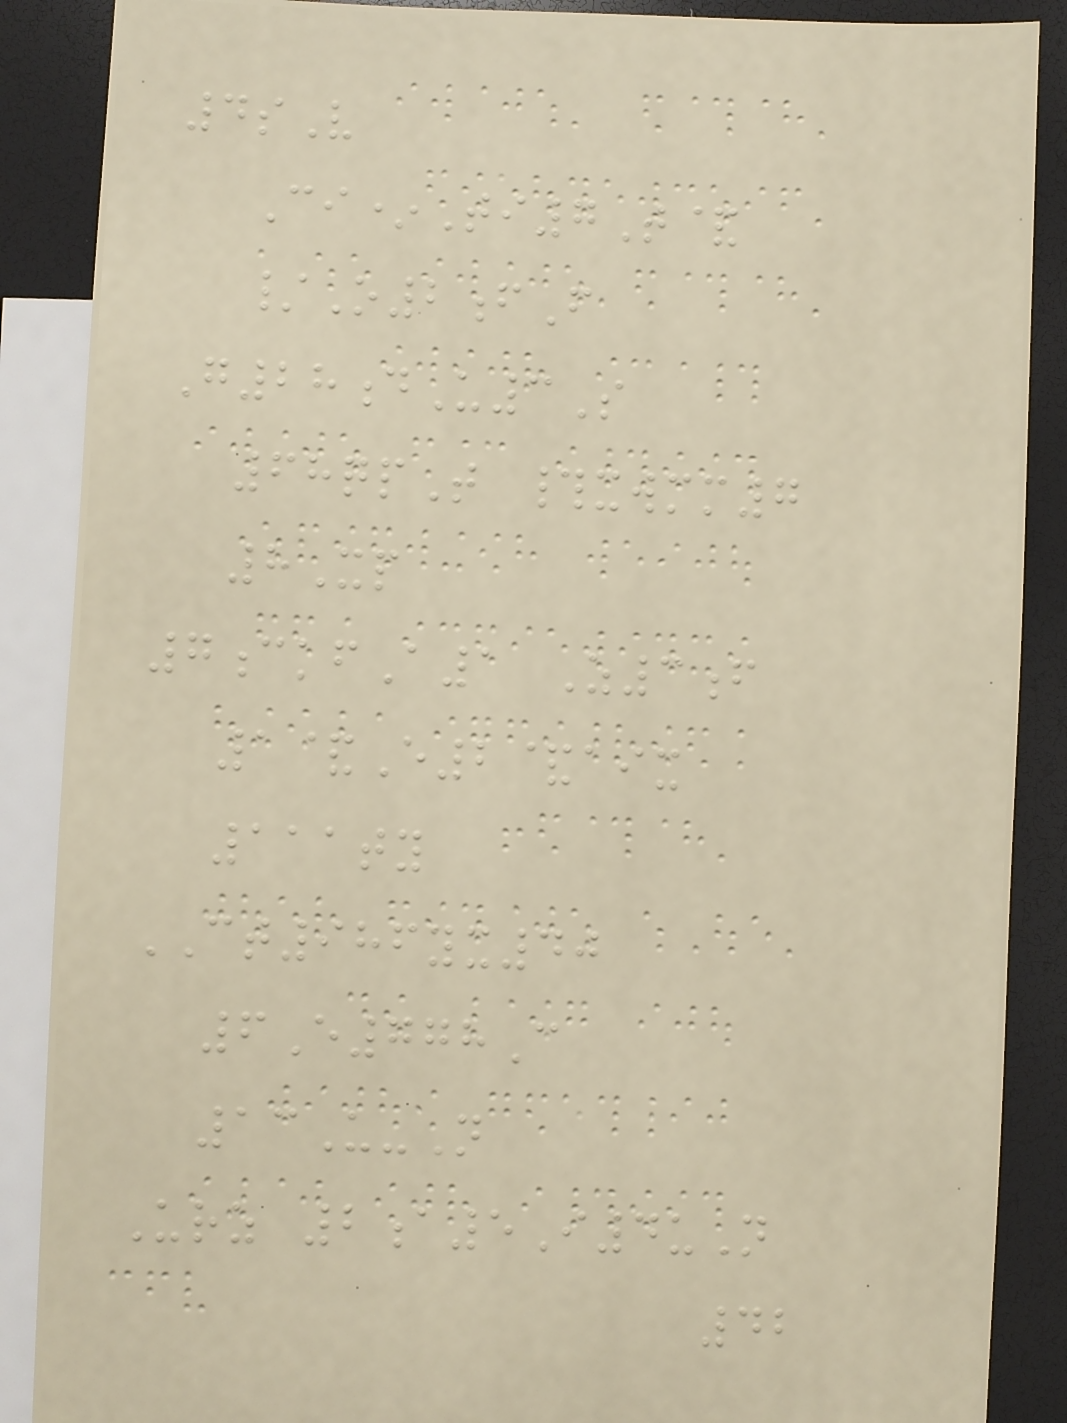4sV
Ci*Ti7T&
/O2fF
G28dU3S
68qpT #xwmm7
8Xp
7ckfA1 Z3f
1&E2&aix
111ty
CT986yx40
6E778C
13U-N
Urz 2a5I4uN
42
